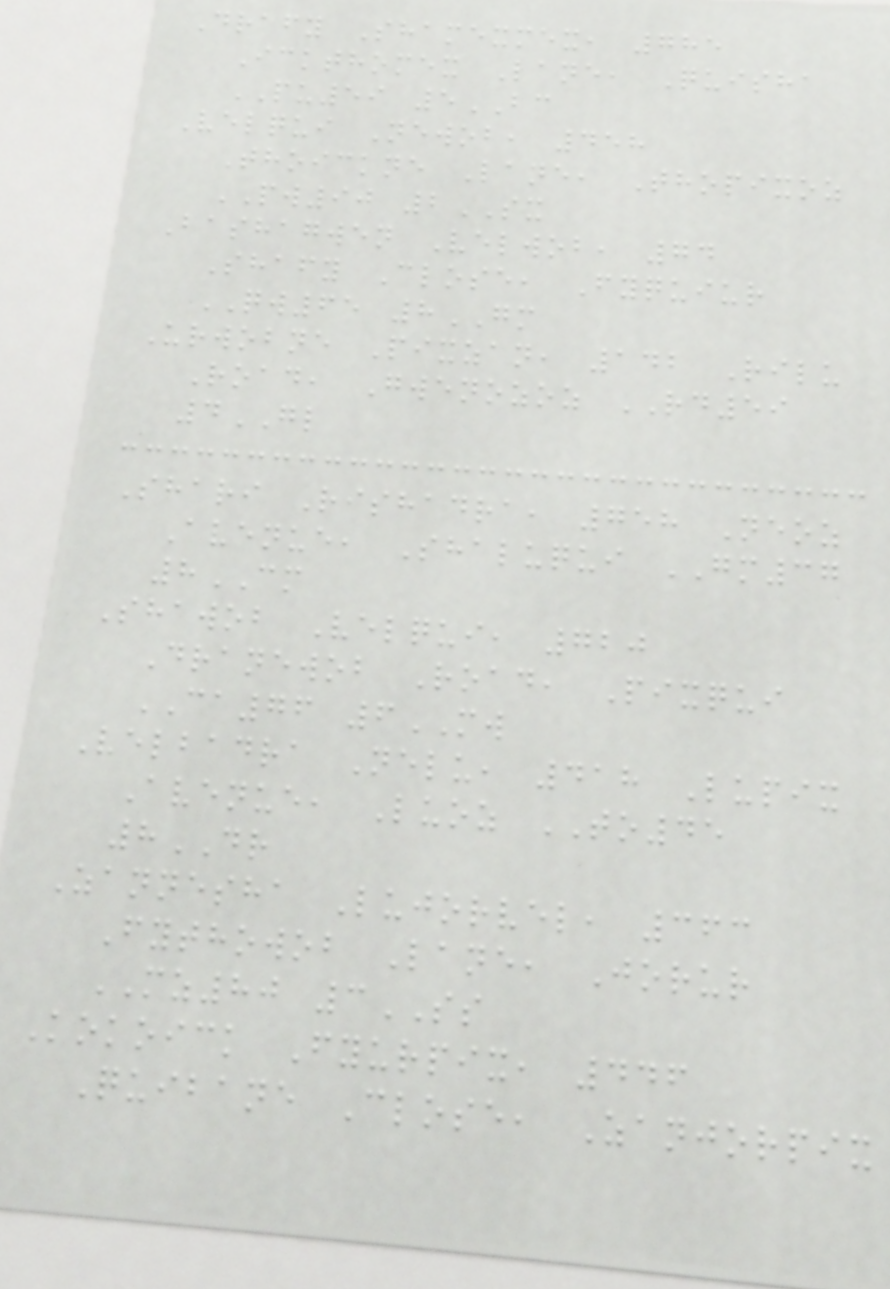Drafy Shamexmex, 785
Ickthomex Lane, Quisha
PU59 5BC
Velqui Newob, 458
Thoickne Lane, Thopixoz
PW90 2SX
Bashagwen Velwob, 74
Shafy Close, Fyquiur
QW65 8GM
Urwobne Pixzan, 142 Rilu
Road, Gwenozoz RD59
4GL
Shari Rishadra, 758 Neoz
Avenue, Shaluqui GM37
8CM
Shawob Velqui, 720
Dranewob Road, Pixqui
CA76 6MW
Velbadra Nelu, 418 Lupix
Avenue, Luoz TO45
8DR
Zannesha Lujorvel, 363
Fythowob Lane, Jorur
MZ80 3SS
Kokoick Fyurpix, 446
Quibane Close, Zanjorpix
